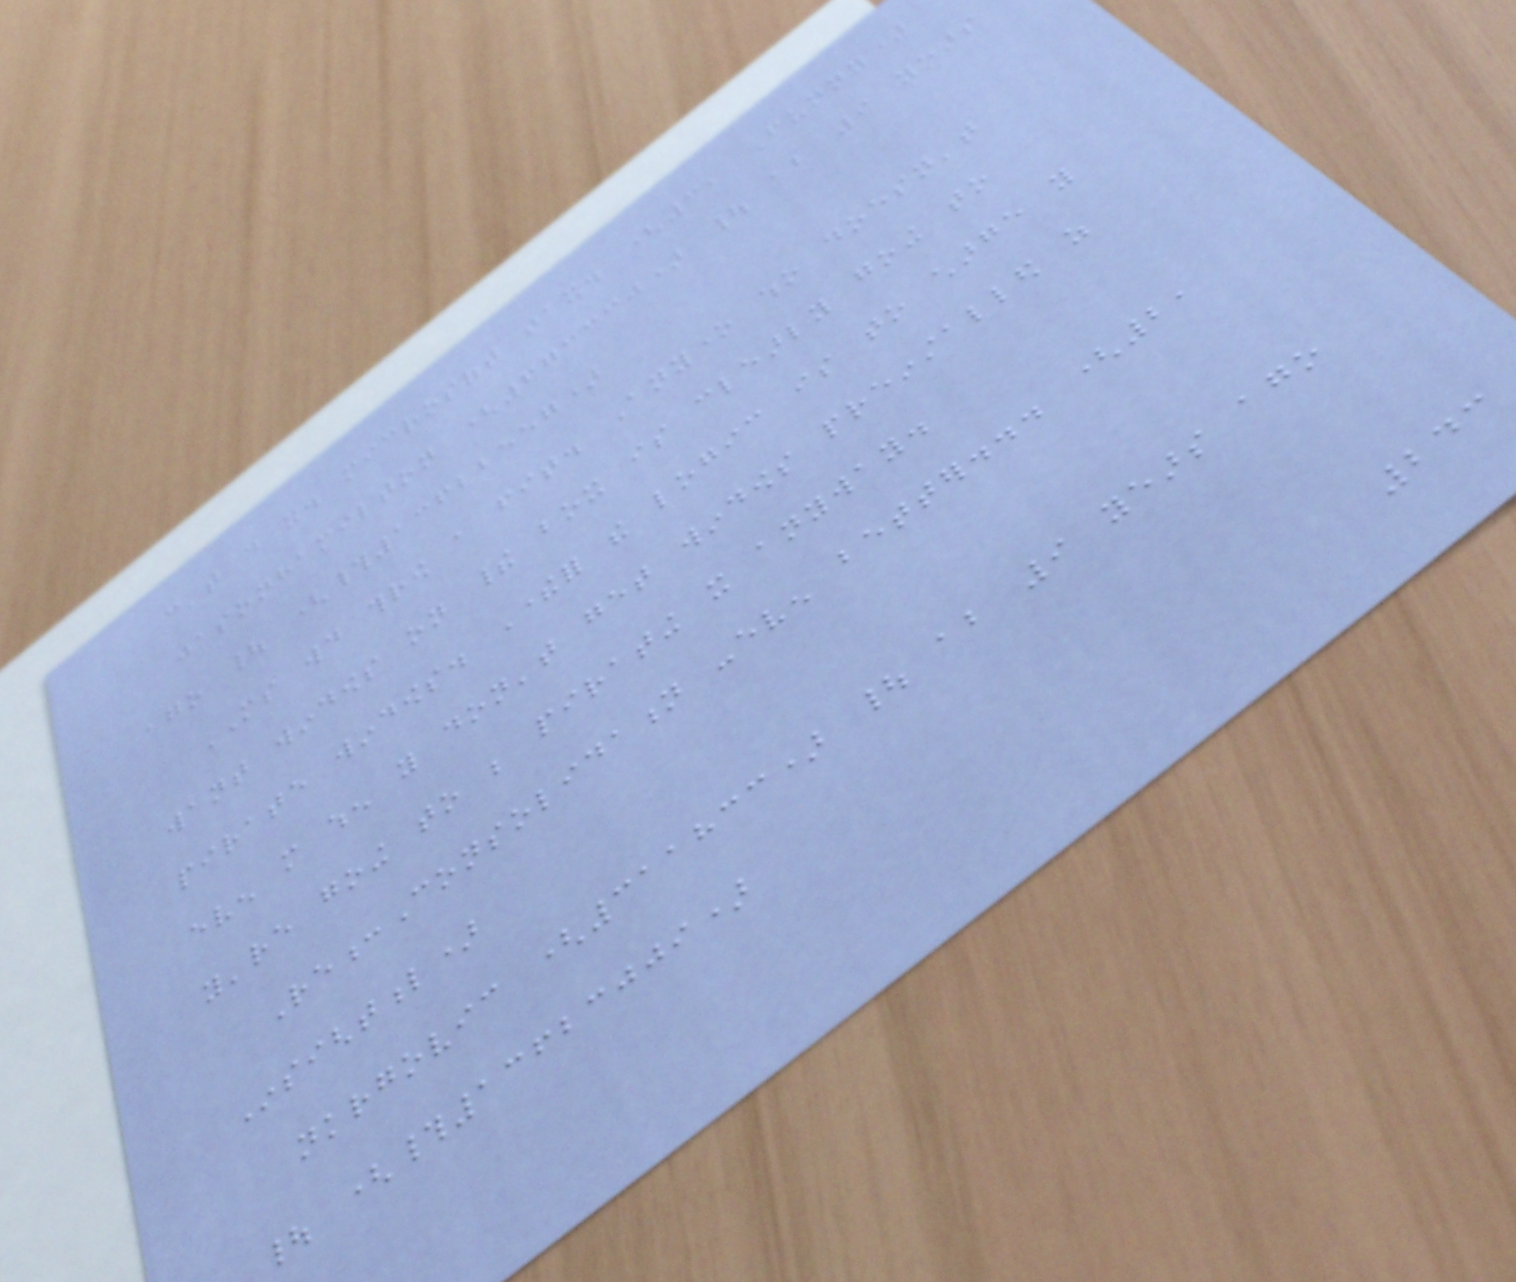can't do it. microsoft tax. (3, Funny)
jasonhamilton (673330) | about 9 years
ago | (#13622557)
MS would throw a fit. Anyone who doesn't
want windows on their box is clearly going to
pirate windows. Therefor the logic is to charge you
even more when you don't get windows preinstalled as
you're going to be pirating it anyway.
Re:Consolidation -even better... (2,
Insightful)
nkrgovic (311833) | about 9 years ago
| (#13623009)
243
